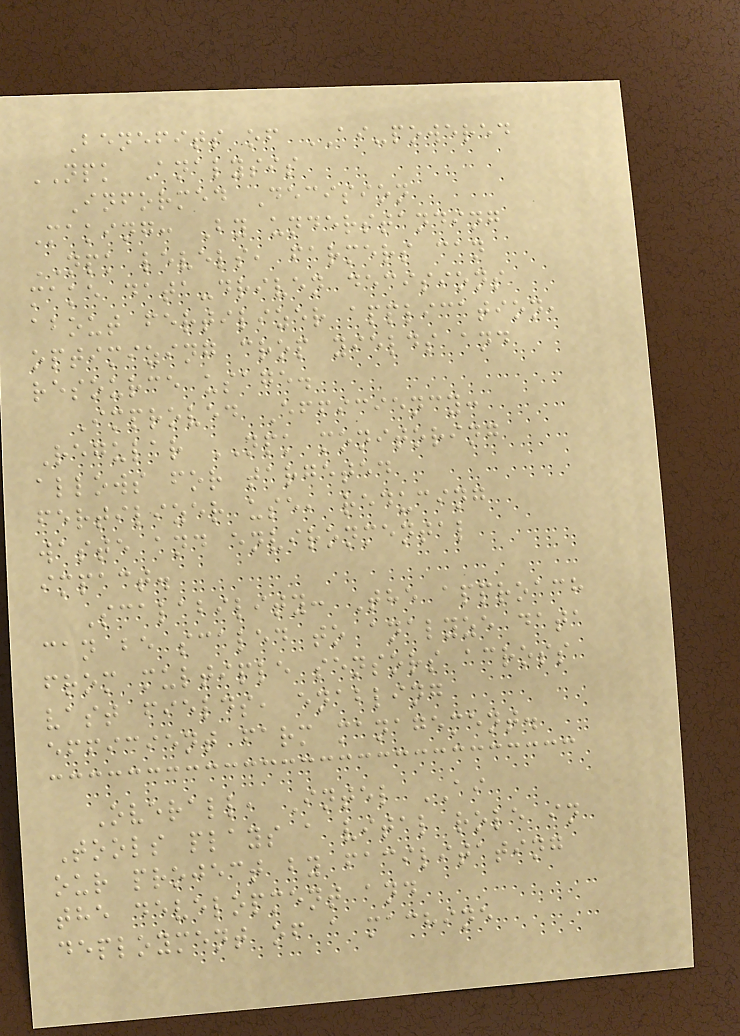Benefits of AI-powered
NPK Analysis
Informed Decision
Making: By understanding
NPK levels, farmers can
make data-driven decisions
about fertilizer application,
optimizing crop yields and
resource usage.
Improved Efficiency:
Regular NPK monitoring
allows for targeted
fertilizer use, reducing
waste and environmental
impact.
Scalability: The approach
can be scaled to analyze data
from multiple sensors across
vast fields, enabling
efficient farm management.
Overall, Intel AI
Tools plays a vital role in
our project by facilitating
the development and
deployment of a machine
